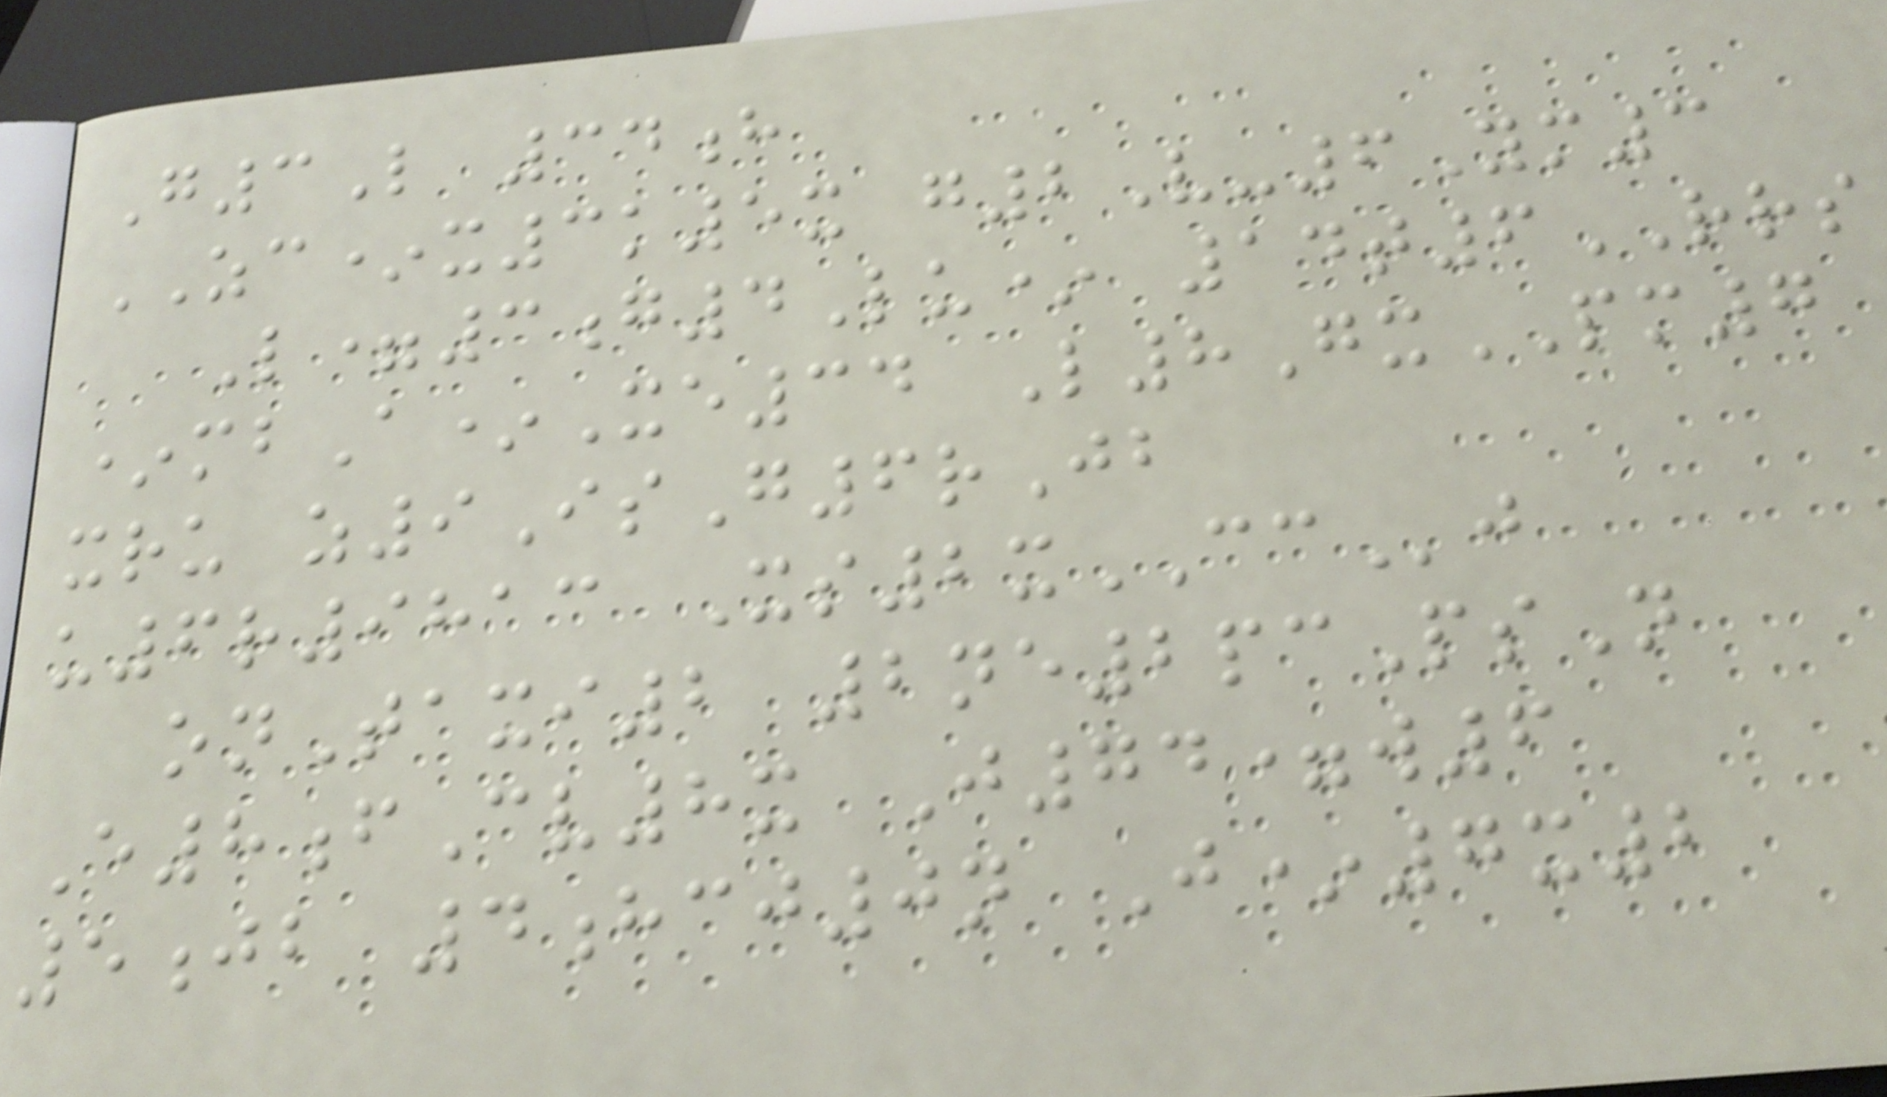G3L 34h
ZC*x3k5x g2V-6Ym3
L=3g4Lu* 14t6RRS
*mbA*Xe34 L8GxPM7
xru z9IsG6rJb
u6r9813 Xs2xCCj
onTaxi2 2ne2pcPsN
E8fCv8x J74=w6
5jb 4hcj0n J*7x2
